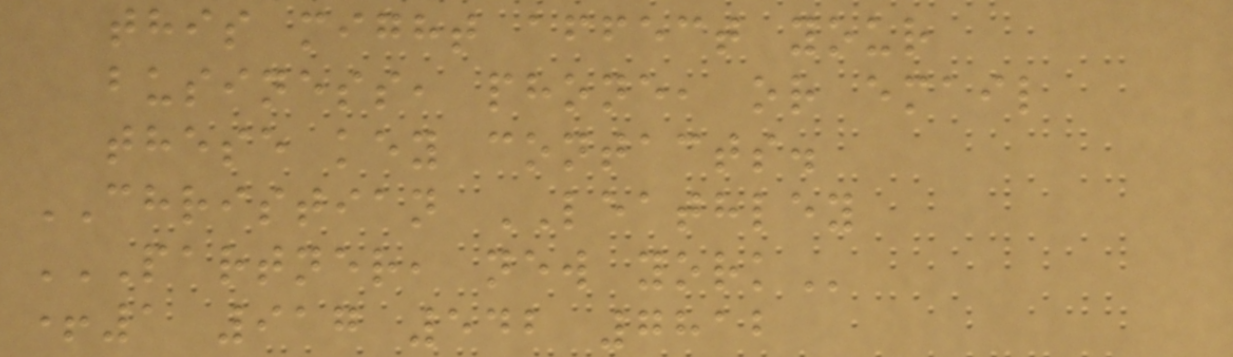this might affect your
business, phone, or email
these key contacts.
CHRISTIAN LEATHLEY
PARTNER, NEW YORK
+1 917 542 7812
